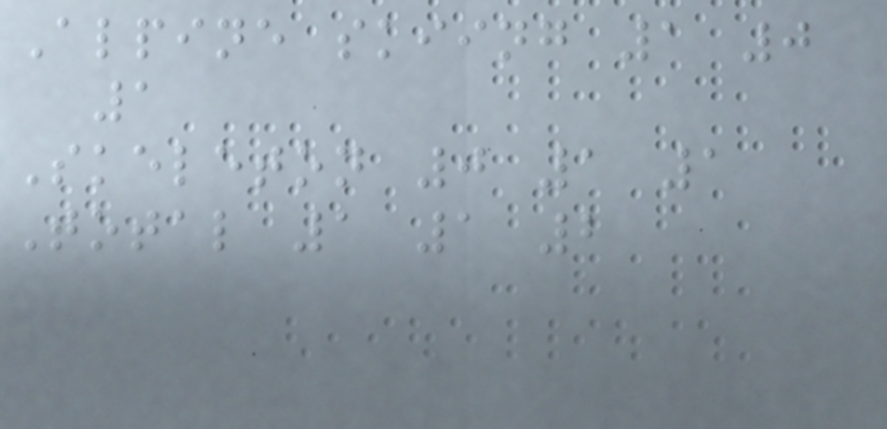Alpine skiing 1 0
1
Skeleton 0 1 1
Total 1 1 2
